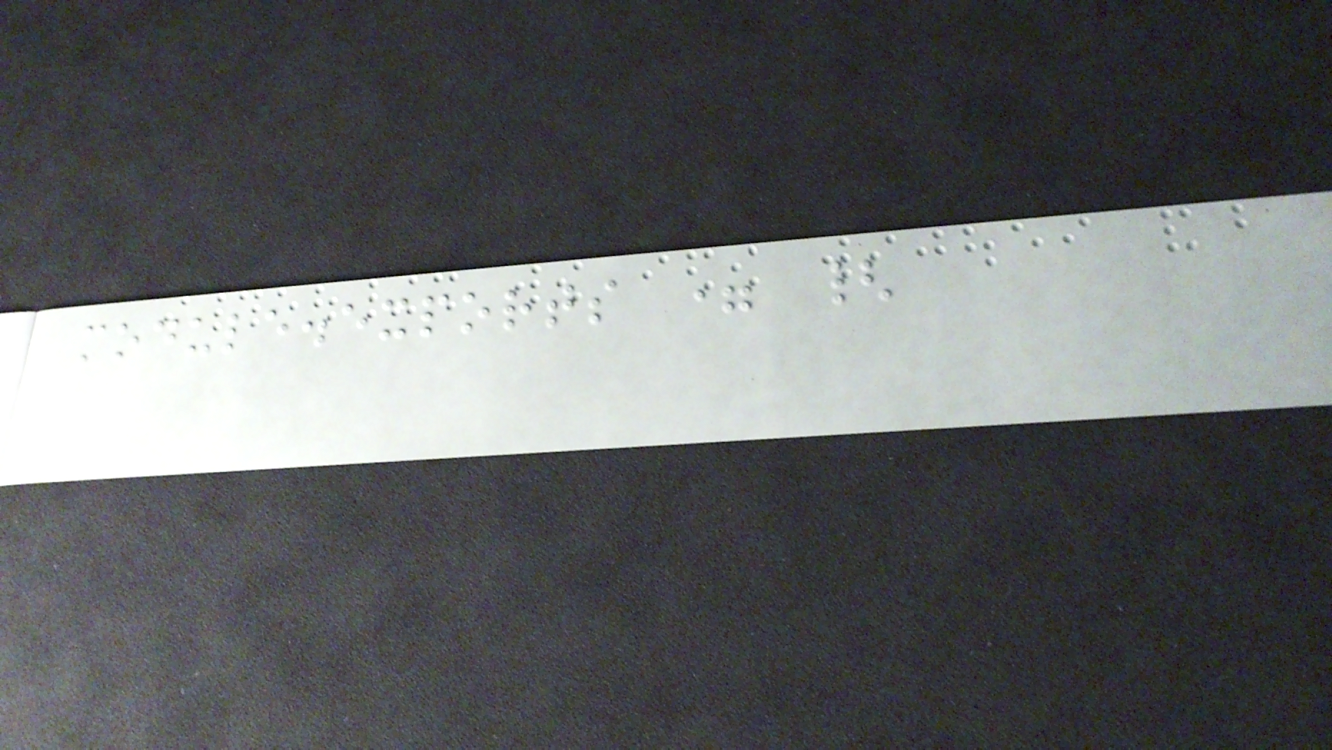module.exports = {
